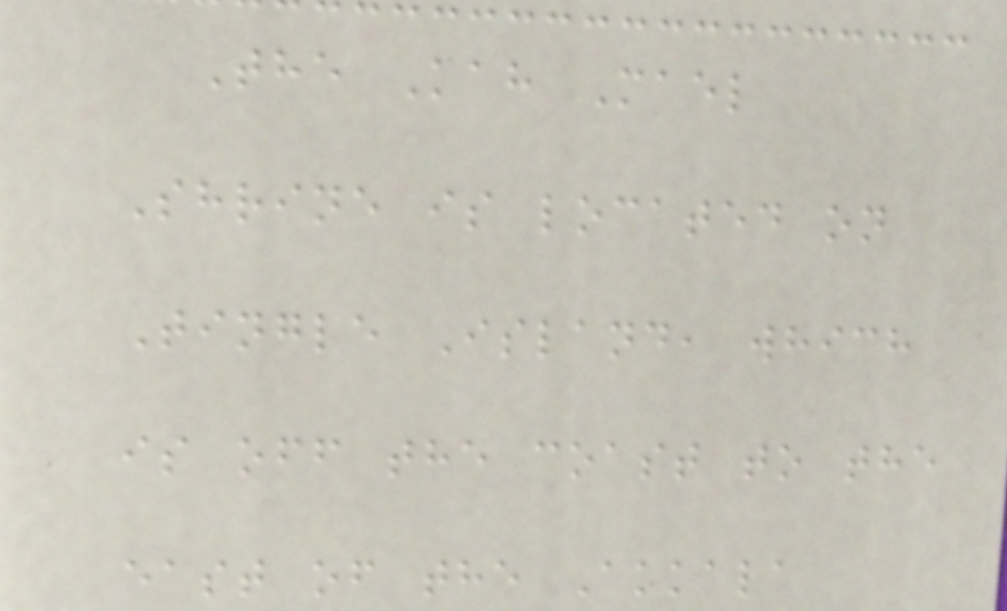The Kah Mael
Shrine is located on
Tingle Island, which
is off the coast to the
east of the Akkala
